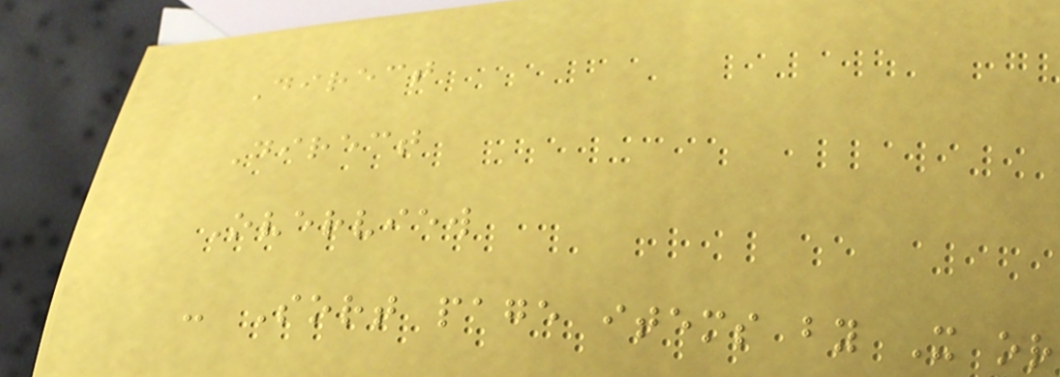Direct
Direct
Overview
- Sort page items by X or
